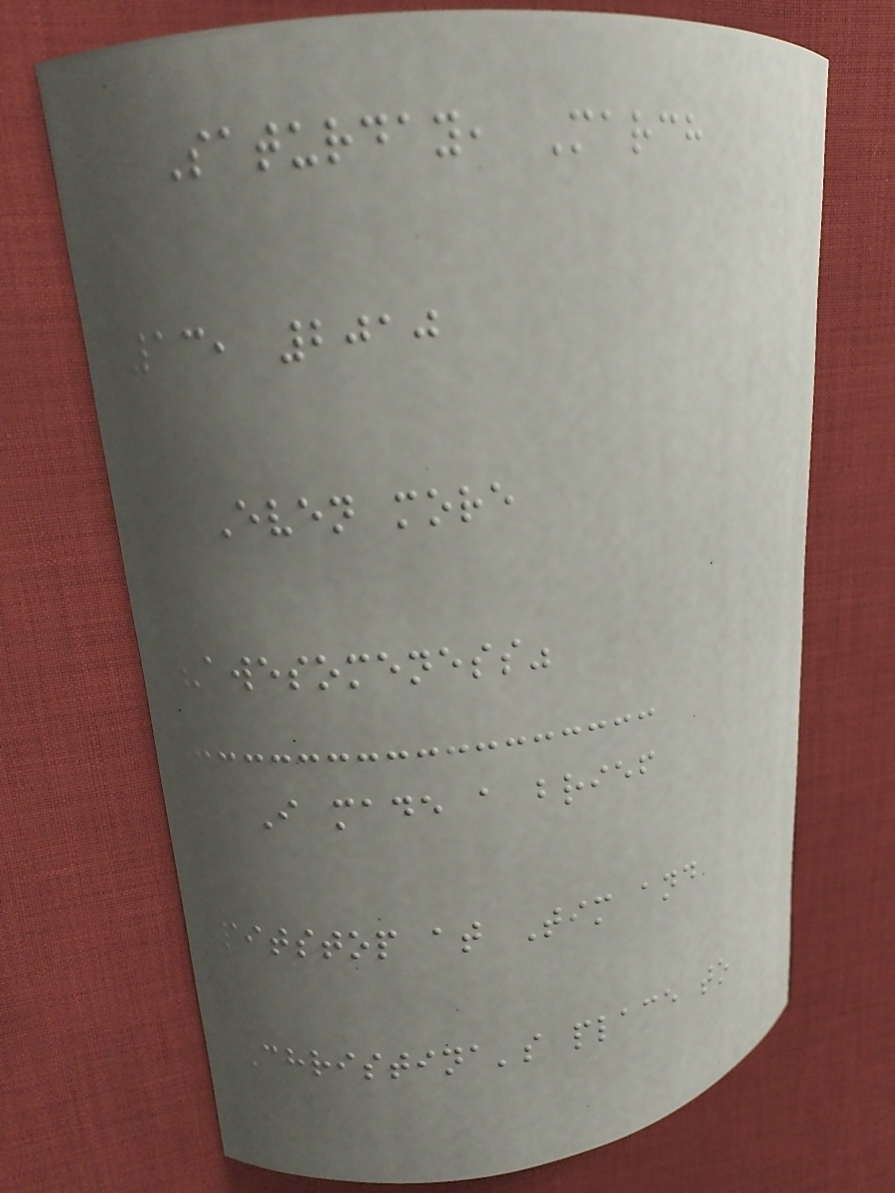Saturday, March
13, 2010
Even more
"awesomeness"
I made a brief
pitstop at Tim and
Christina's place to
